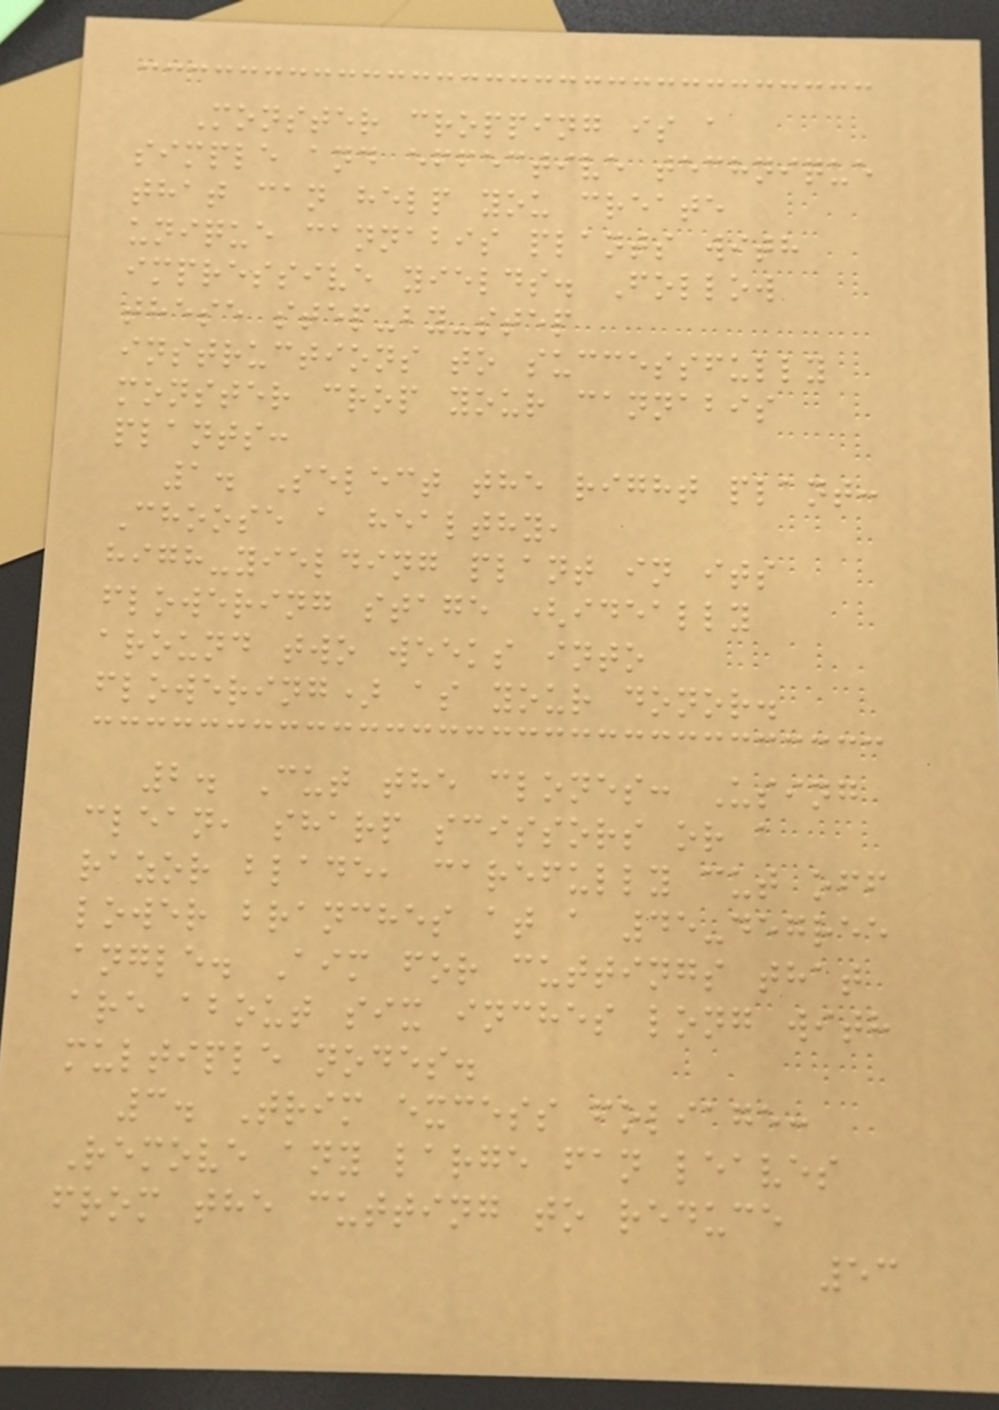Monster cropping is a
simple and effective technique
that can help you create
unique cannabis plants with
impressive yields. Follow
these step-by-step
instructions to successfully
monster crop your cannabis
plants:
1. Select the right plant:
Choose a healthy,
high-yielding plant in its
flowering stage (ideally
around two weeks into
flowering) as your donor.
2. Cut the clones: Using
clean, sharp scissors or a
razor blade, carefully cut off
lower branches at a 45-degree
angle. Aim for cuttings that
are about six inches long with
multiple nodes.
3. Trim excess foliage:
Remove any large fan leaves
from the cutting to reduce
53
